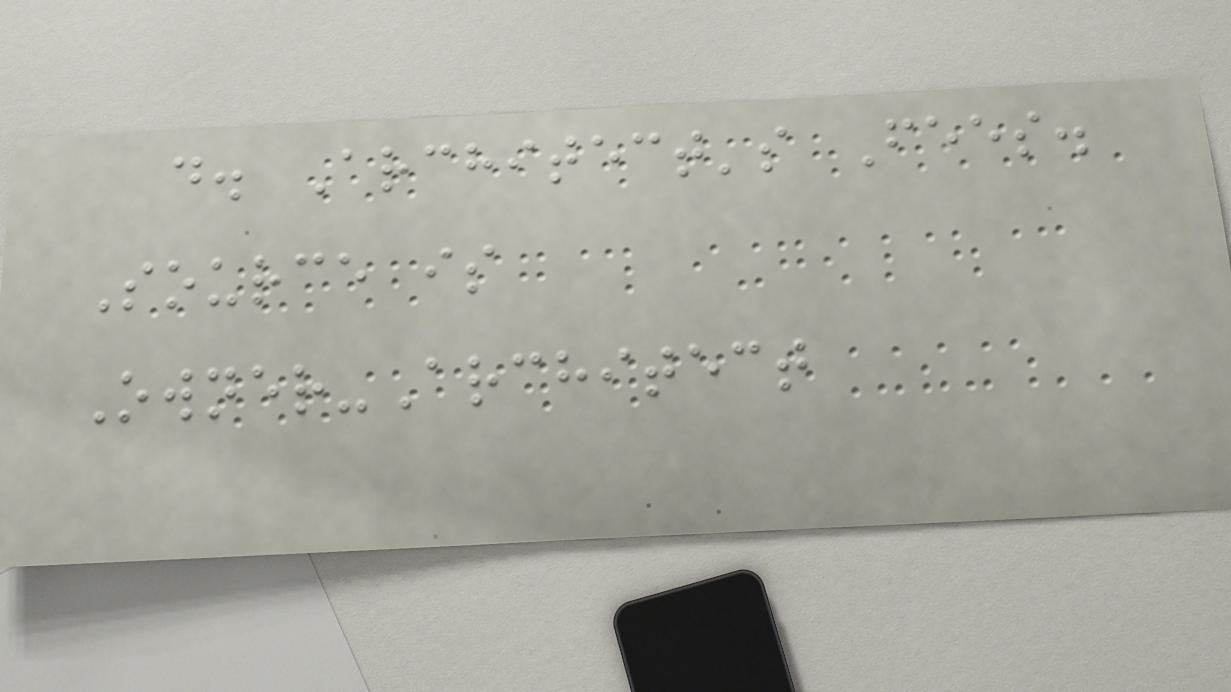d. Architect's Fees.
Source is
Owner-Architect
